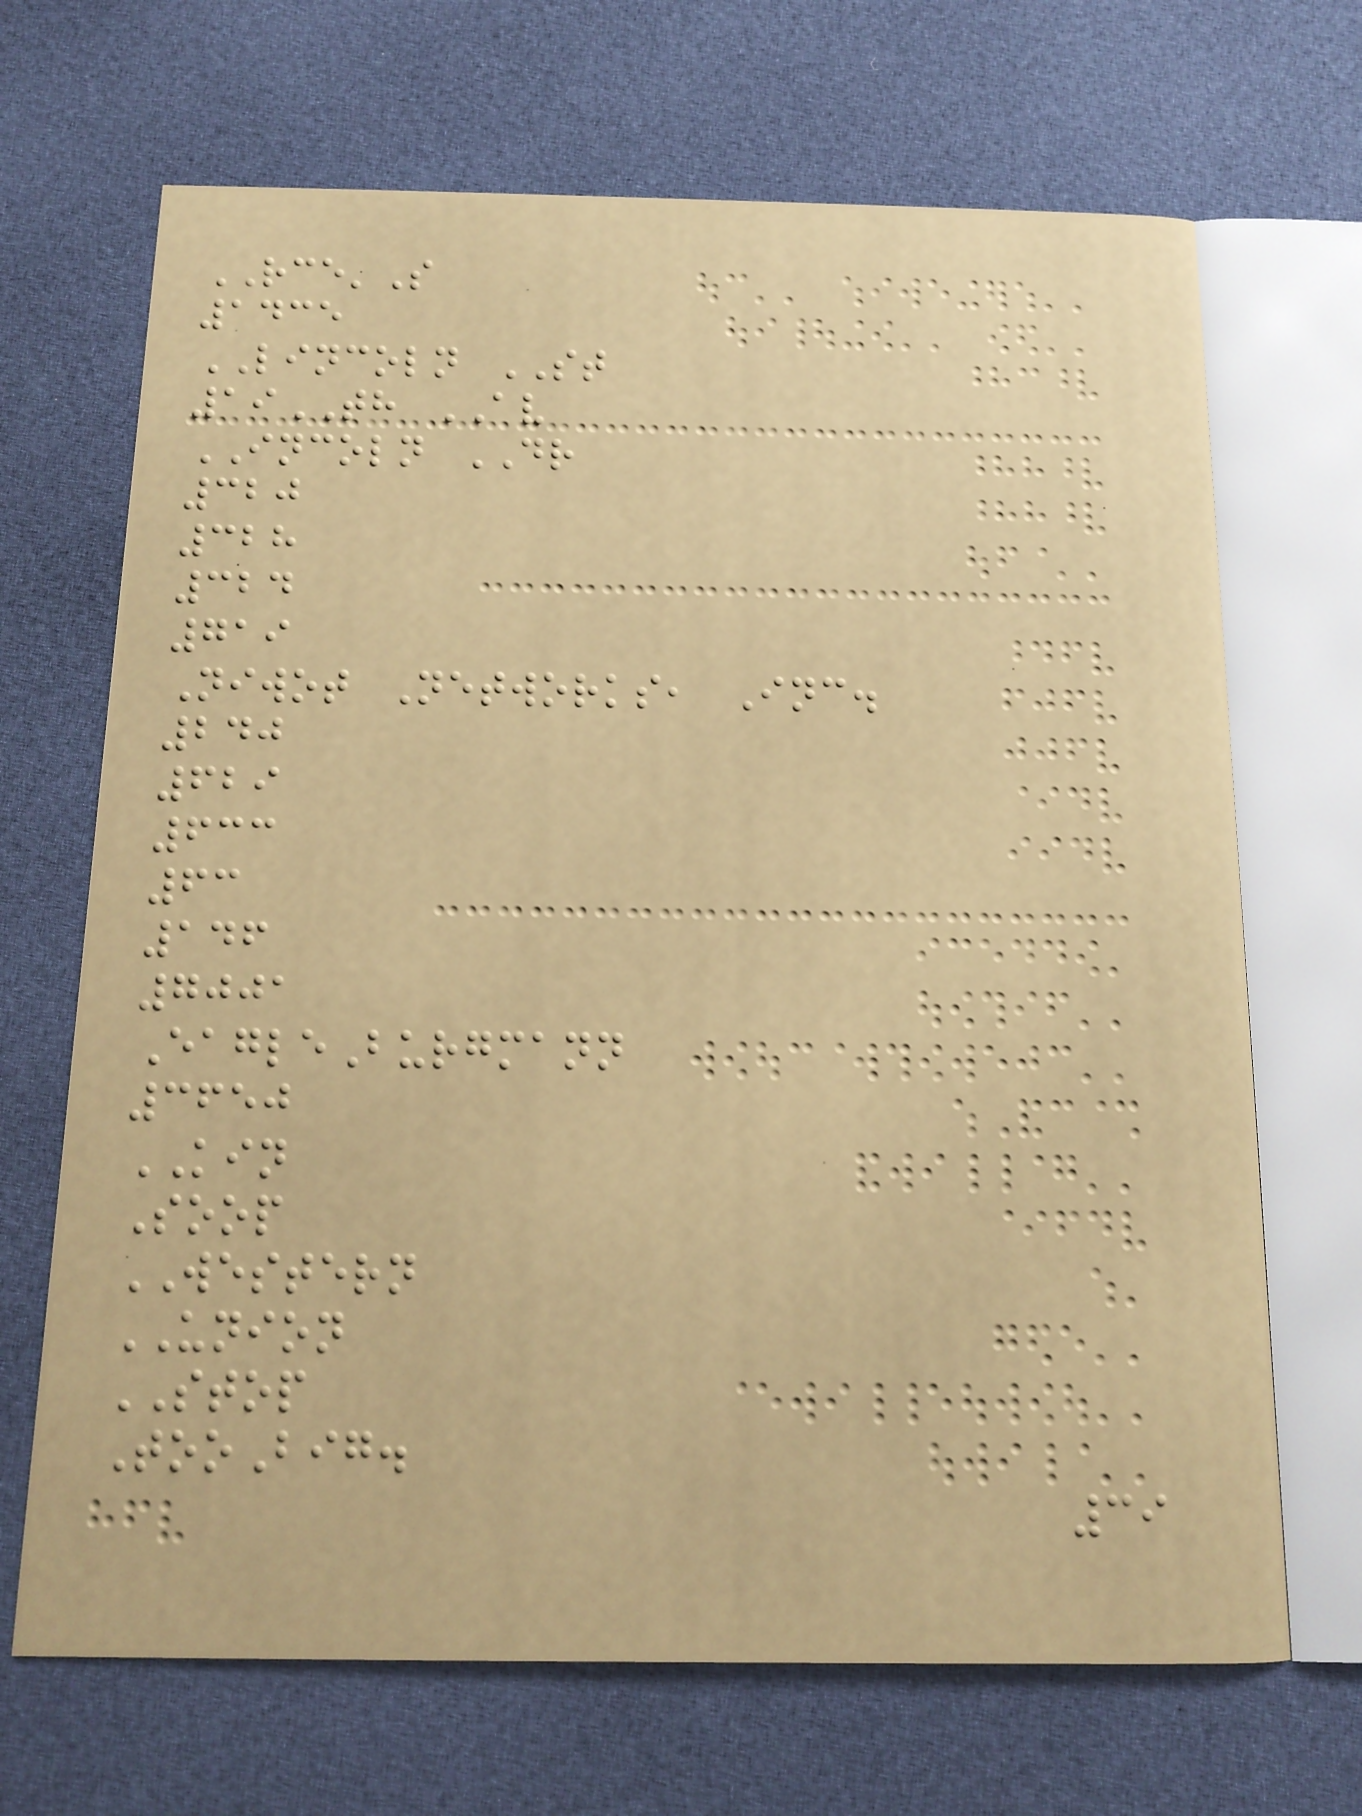RCE'S
1435
LINCOLN ST
19TH AV
INCOLN DR
320
328
324
719
Niwot Networks, Inc.
240
629
633
63
146
7001
EagleBurgmann
3650
KIN
Soop
WESTERN
UNION
STOP
TooBig.
39
